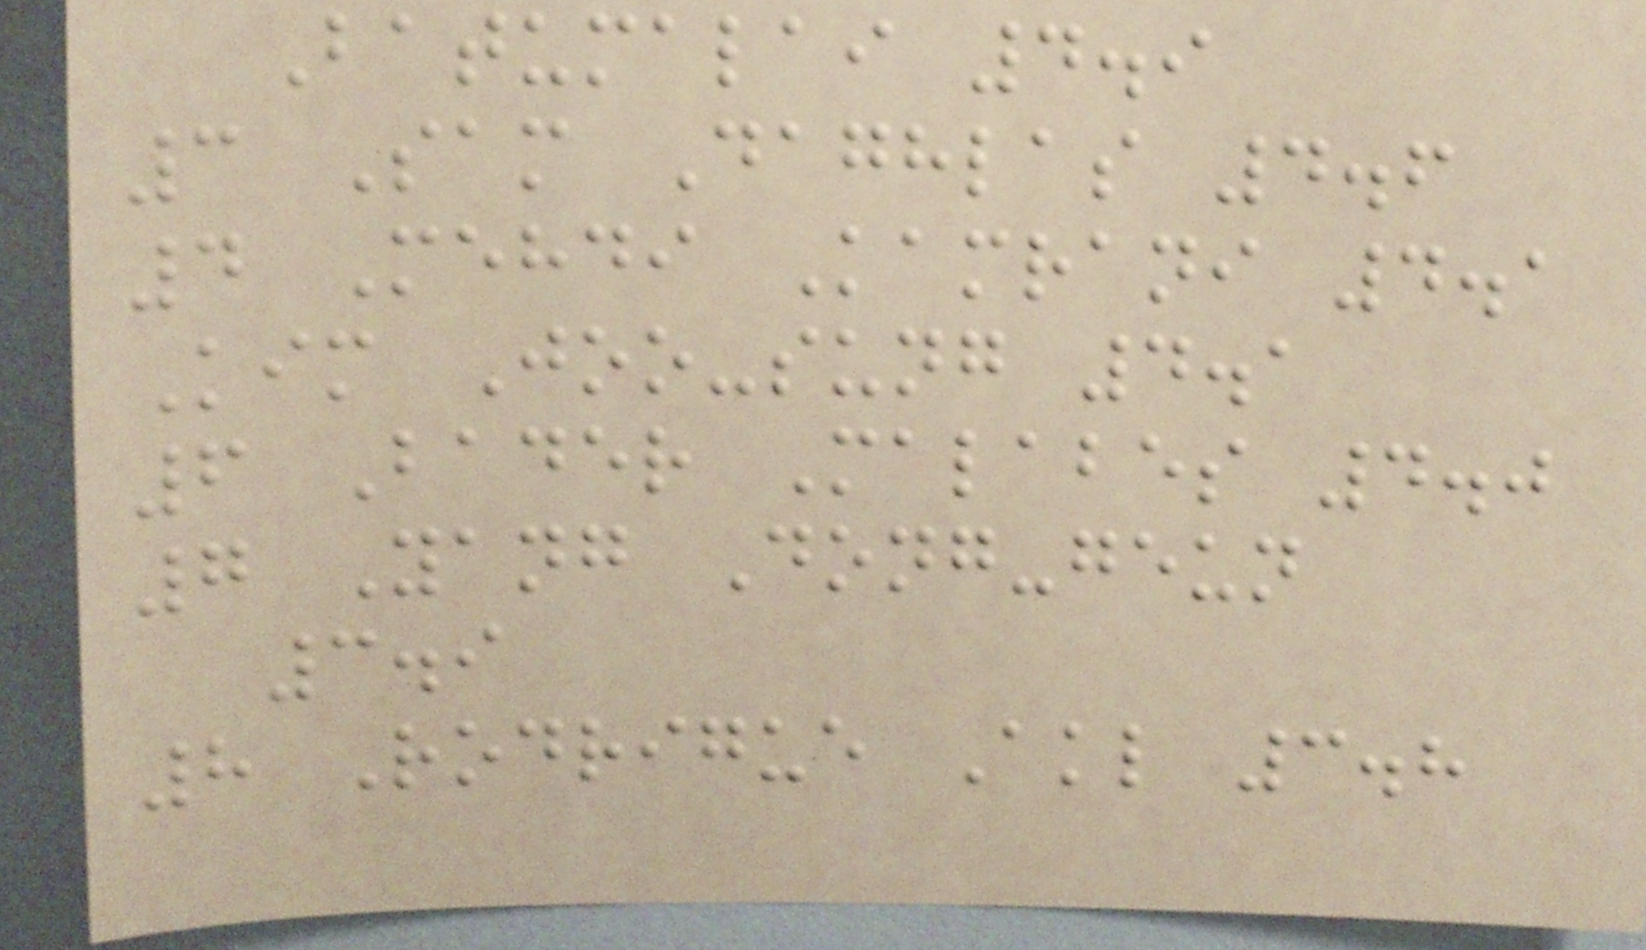Batumalai 4.9
3 Sam Daghlas 4.6
4 Mehdi Kamrani 4.1
Kim Joo-sung 4.1
6 Bader Malabes 4.0
7 Yang Dong-geun
3.9
8 Rodrigue Akl 3.8
